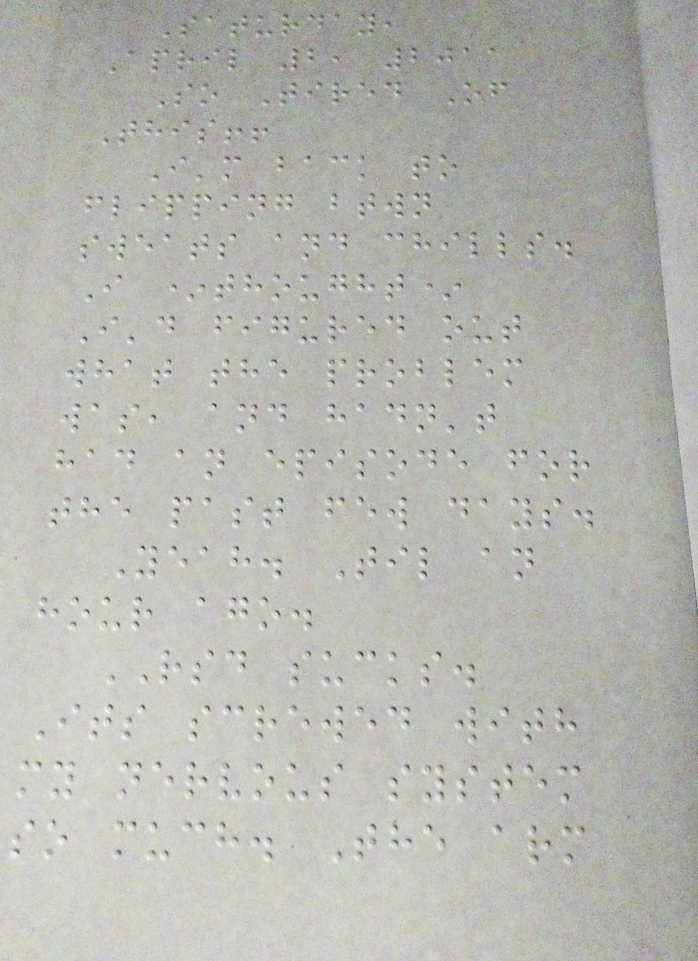Saturday,
April 2, 2011
So Tired Of
This!!
I'm back to
flipping btwn
sweats and chills.
I *thought*
I'd figured out
what the problem
was, and hadn't
had an episode for
the past few days.
Yeah. Til an
hour ago.
RSD sucks.
Its screwed with
my nervous system
so much. The arm
